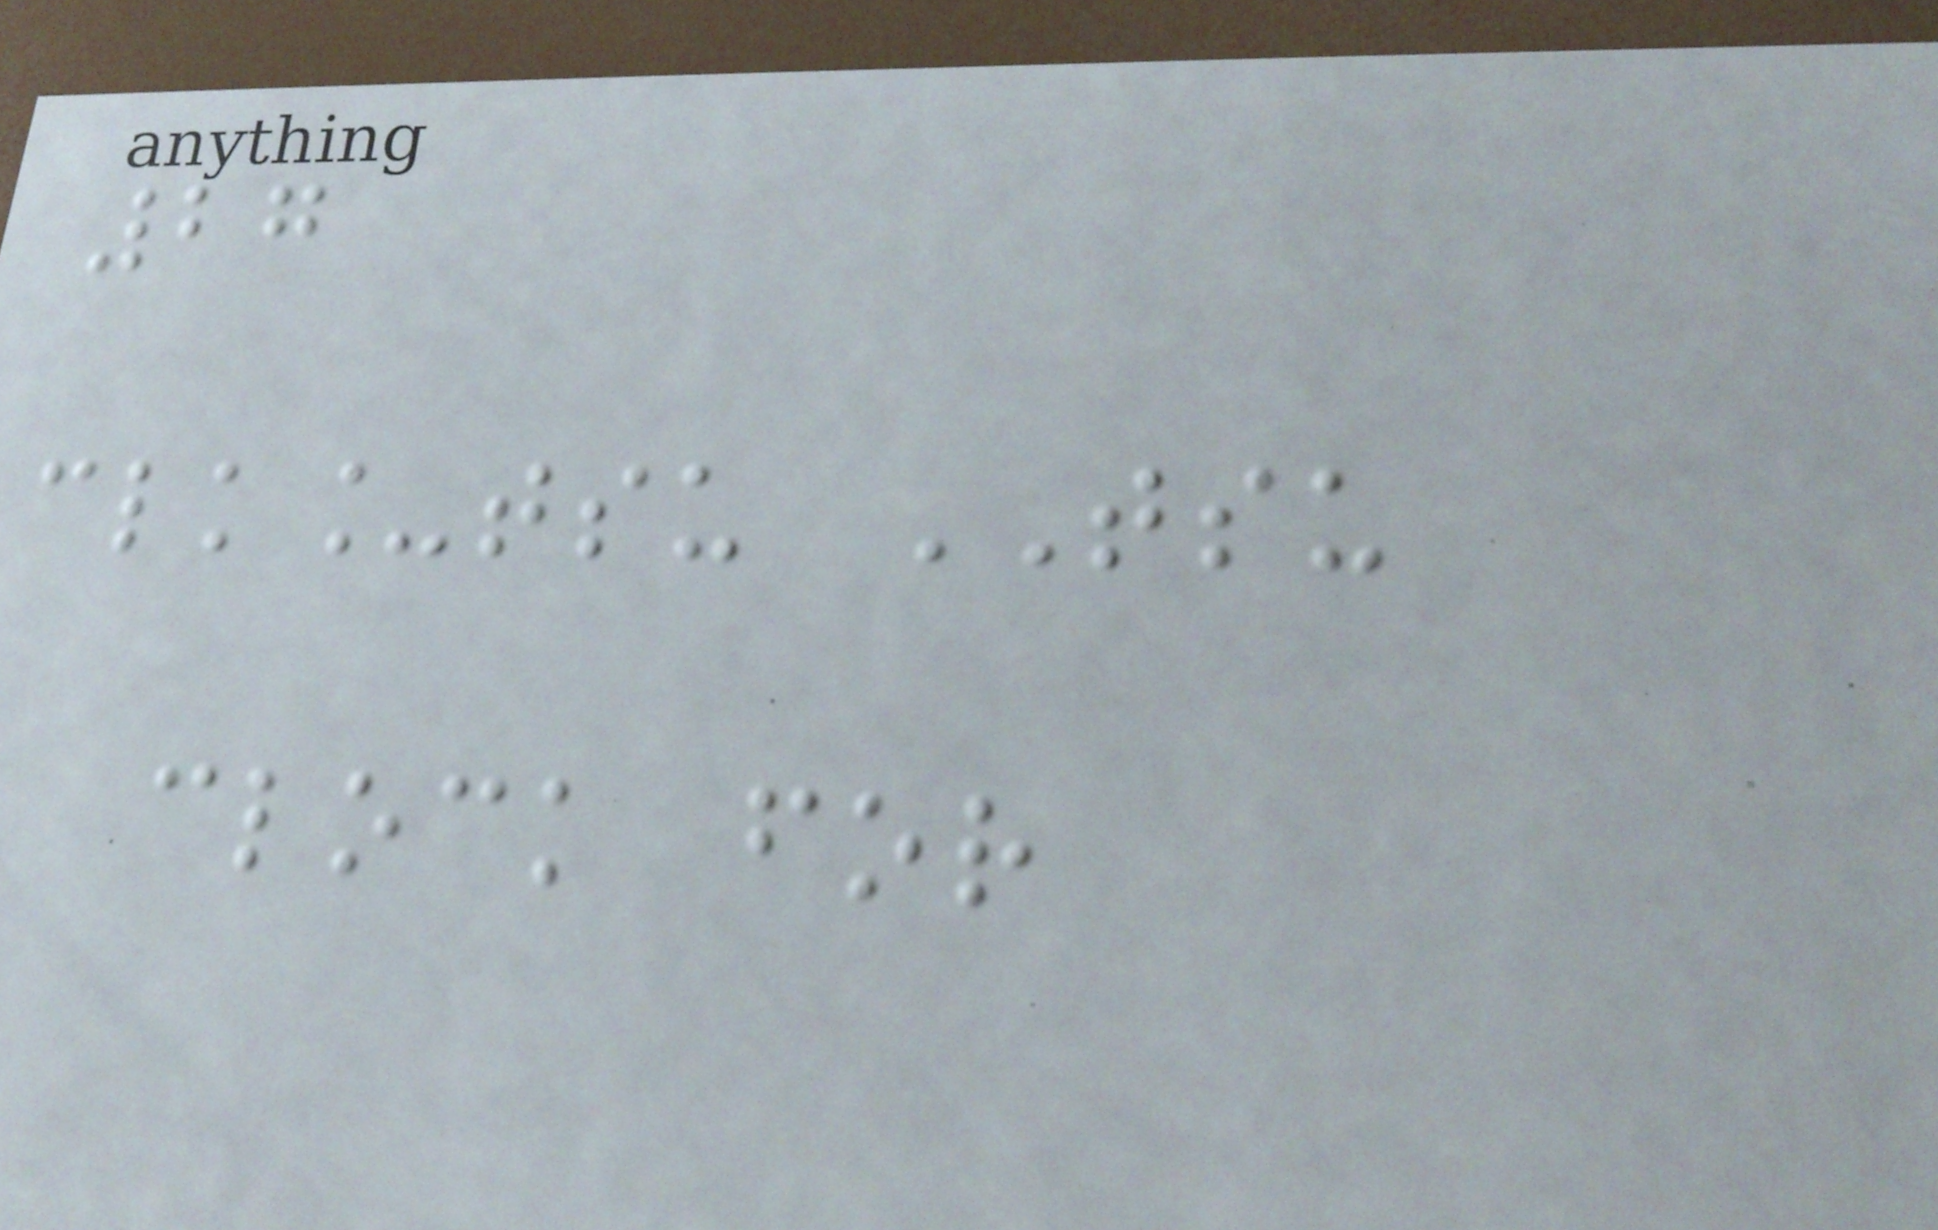27
clk_tsu TSU
clock for
